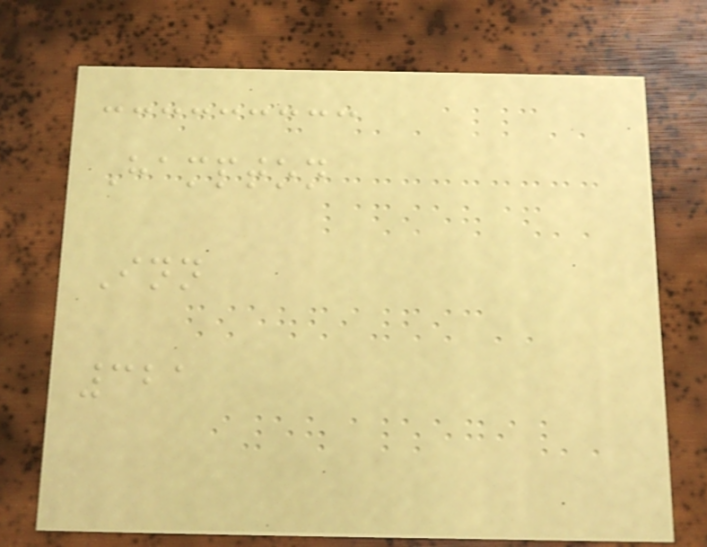Hampton
Inn
321
